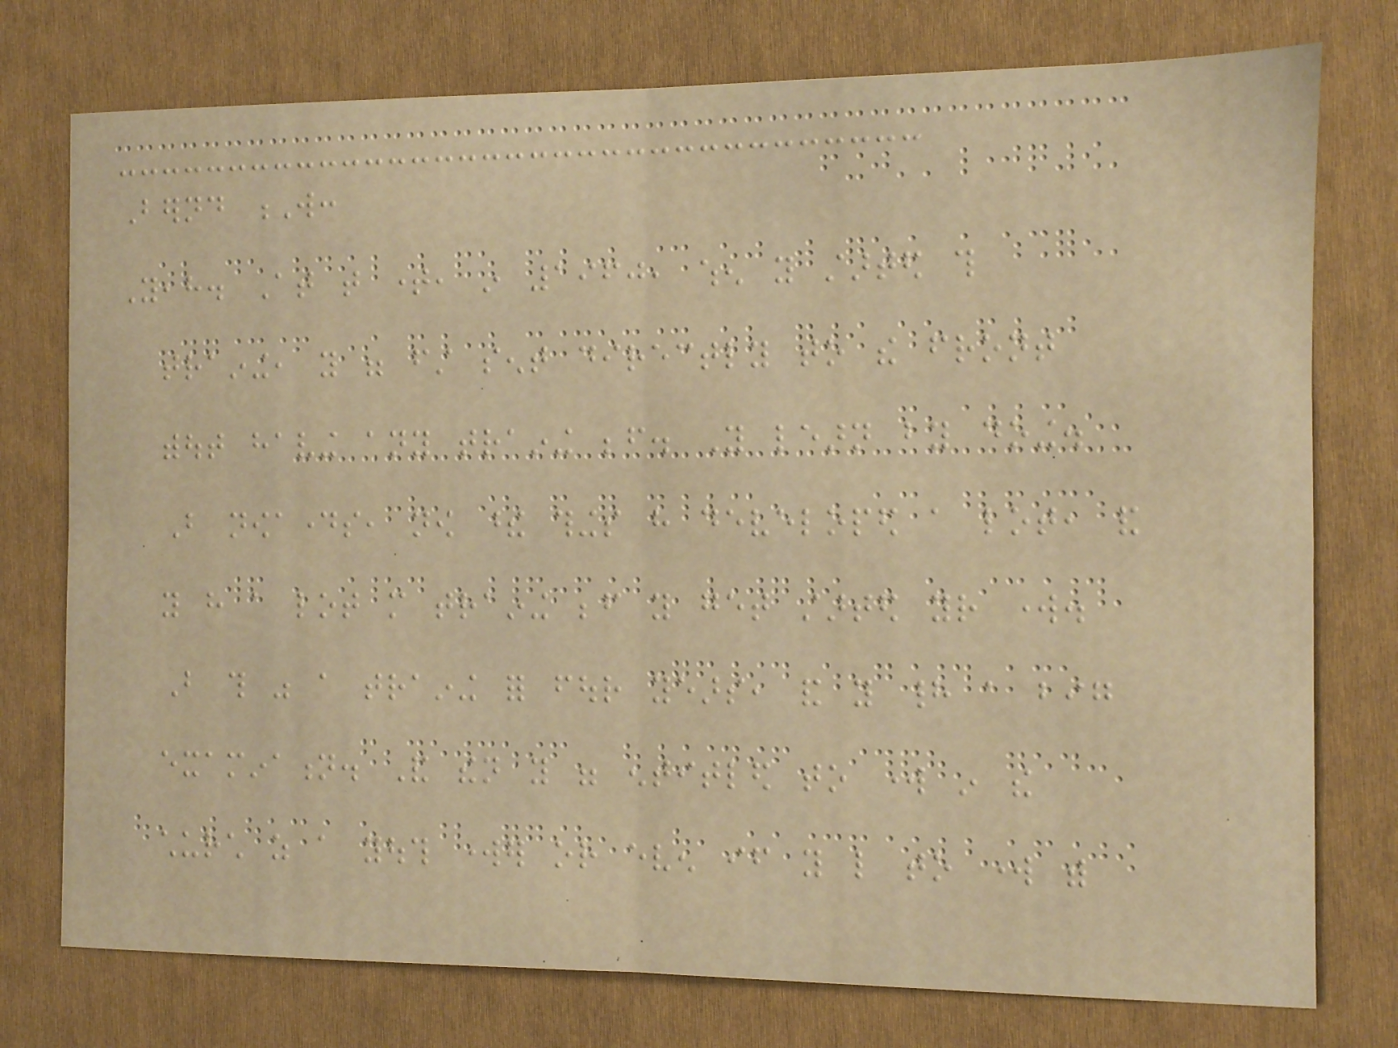Bernd W:
Yeah. At that time, in 1960, when you started this
training, you were first sent directly to the front
without having any training before. You learn by doing.
But nowadays, now these things have developed a lot, and
you have a lot more training before you get started your work.
But this was a training for four years, and you had a big
examination. And then you were entitled to work in the
church as a youth worker or even if you like to work with
